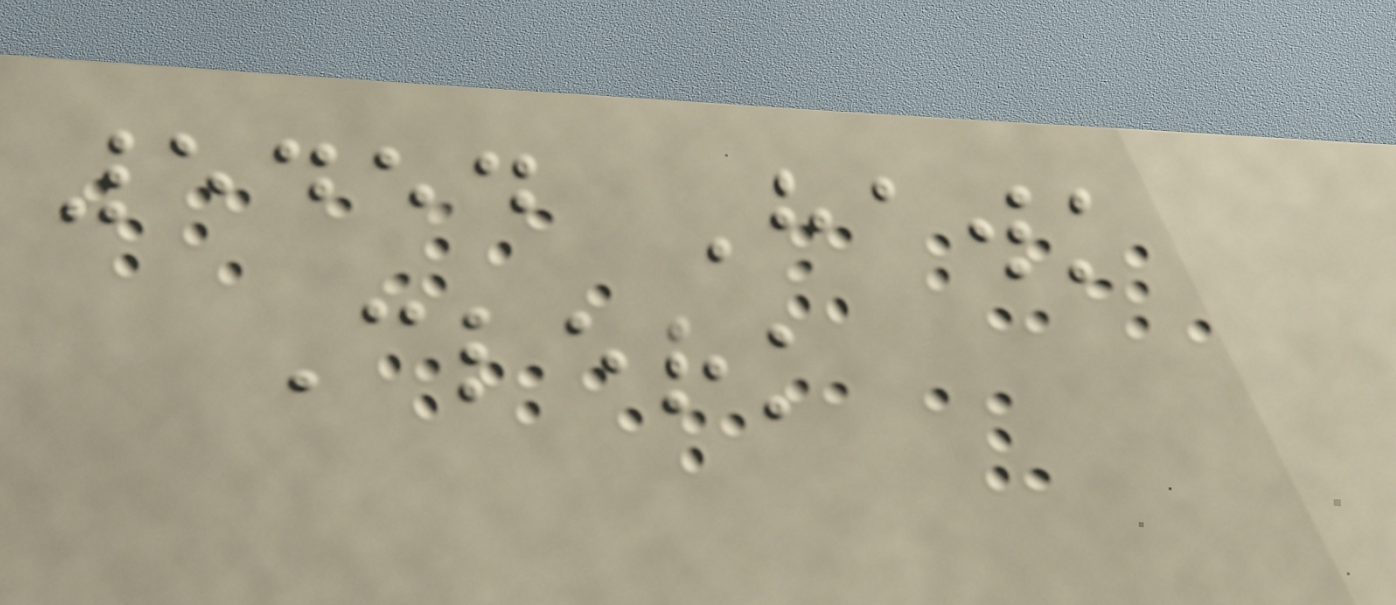5454 Hawk
Clerk
